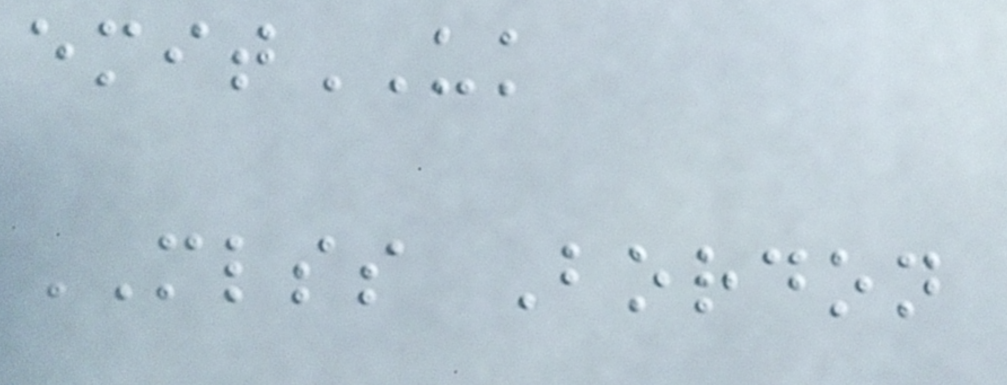emitUK
MLSS Bordon
